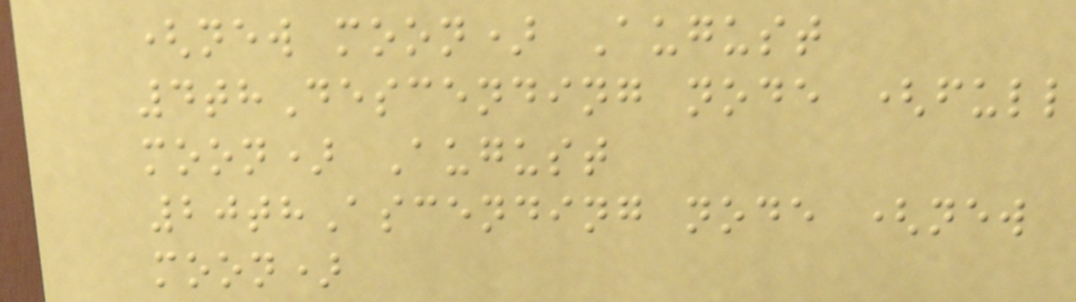(new moon) August
4thDescending node (full
moon) August
20thAscending node (new
moon)
